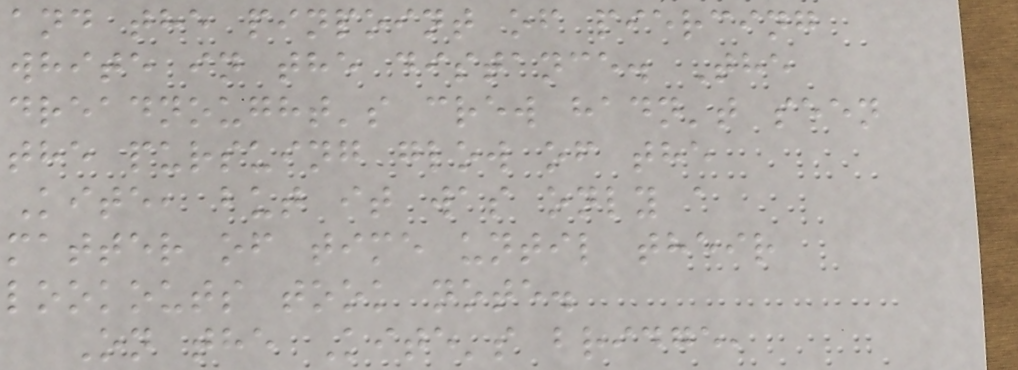and the pinpoint of piercing
white in the distance. The
dreadnought's crew hadn't seen
the pursuing glow of the
Kite, but it was only a
matter of time until their
lookouts took note.
On the Kite's bridge,
